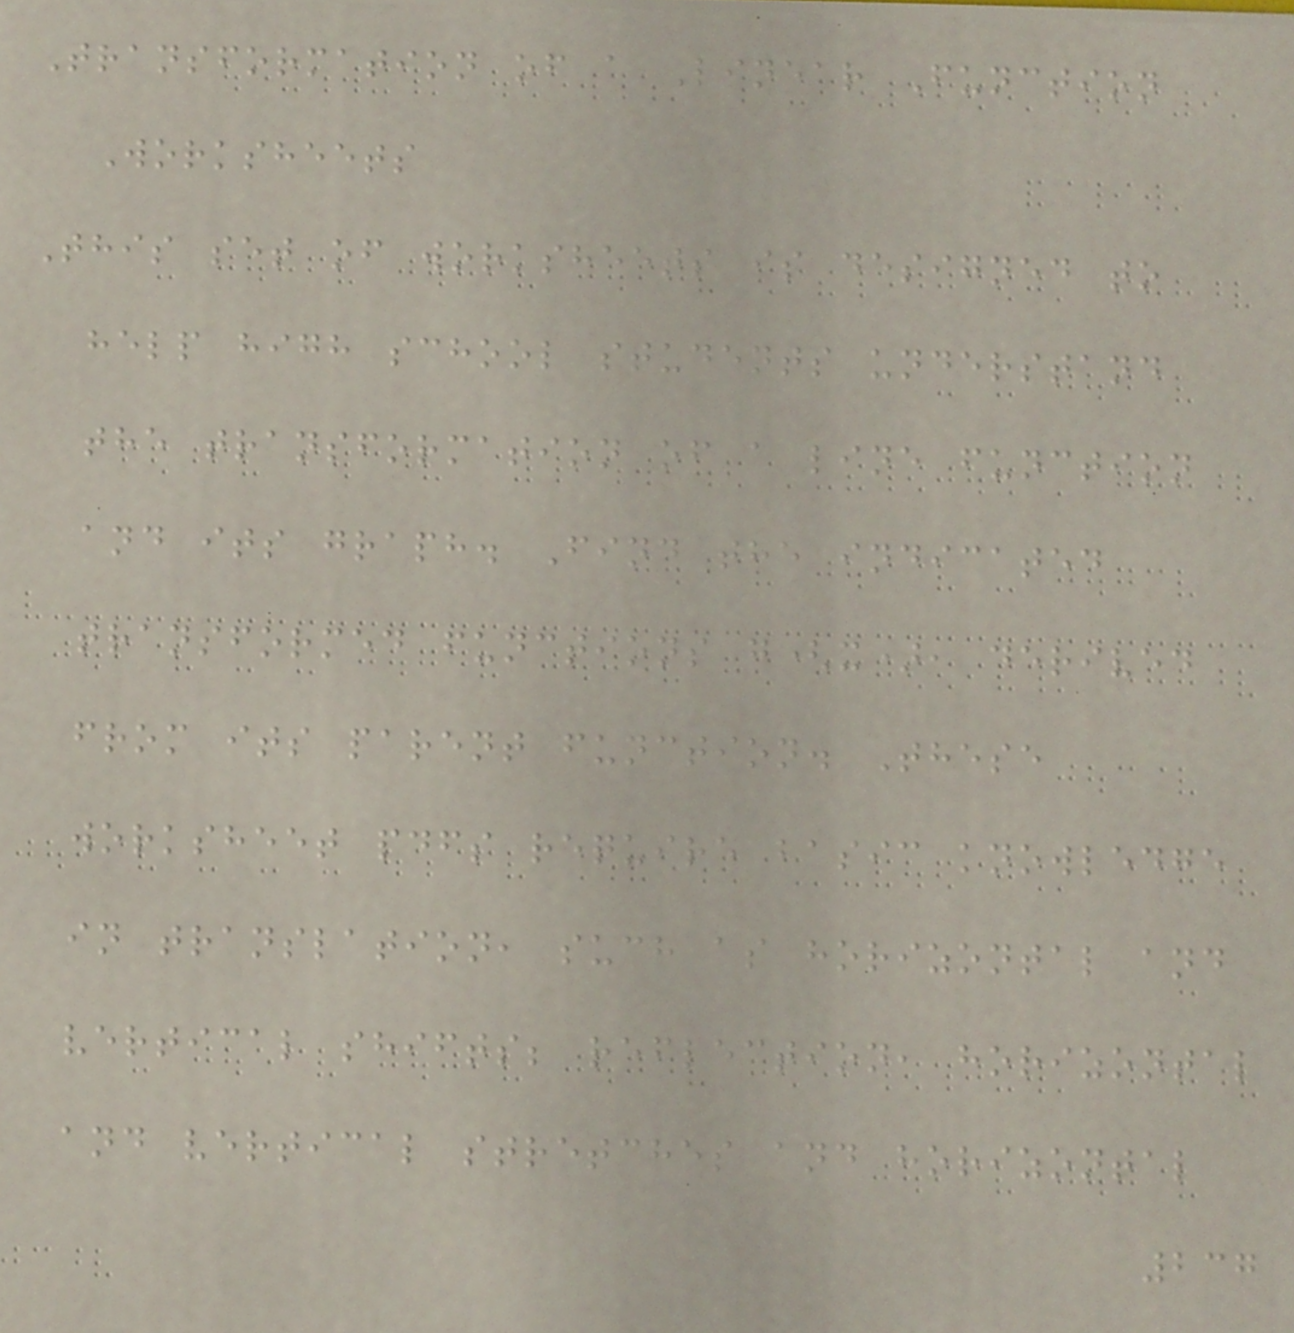Transformation of a Linear Function
Worksheets
This set of worksheets is designed to
help high school students understand
the transformation of a line function
and its graph. Find the indicated
transformed functions g(x), derived
from its parent function. These
worksheet pdfs require basic knowledge
in translation, such as horizontal and
vertical shifts; reflection, horizontal
and vertical stretches and horizontal
237
